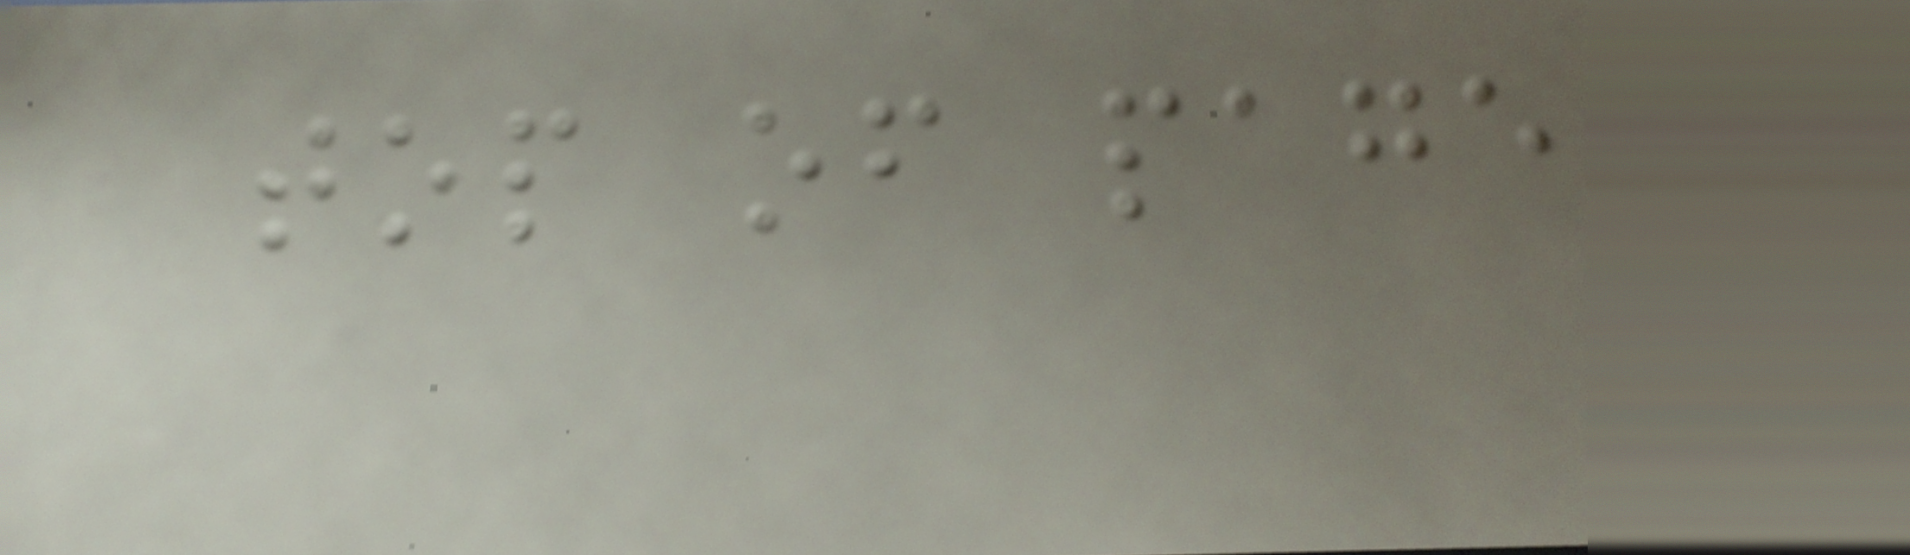top of page
